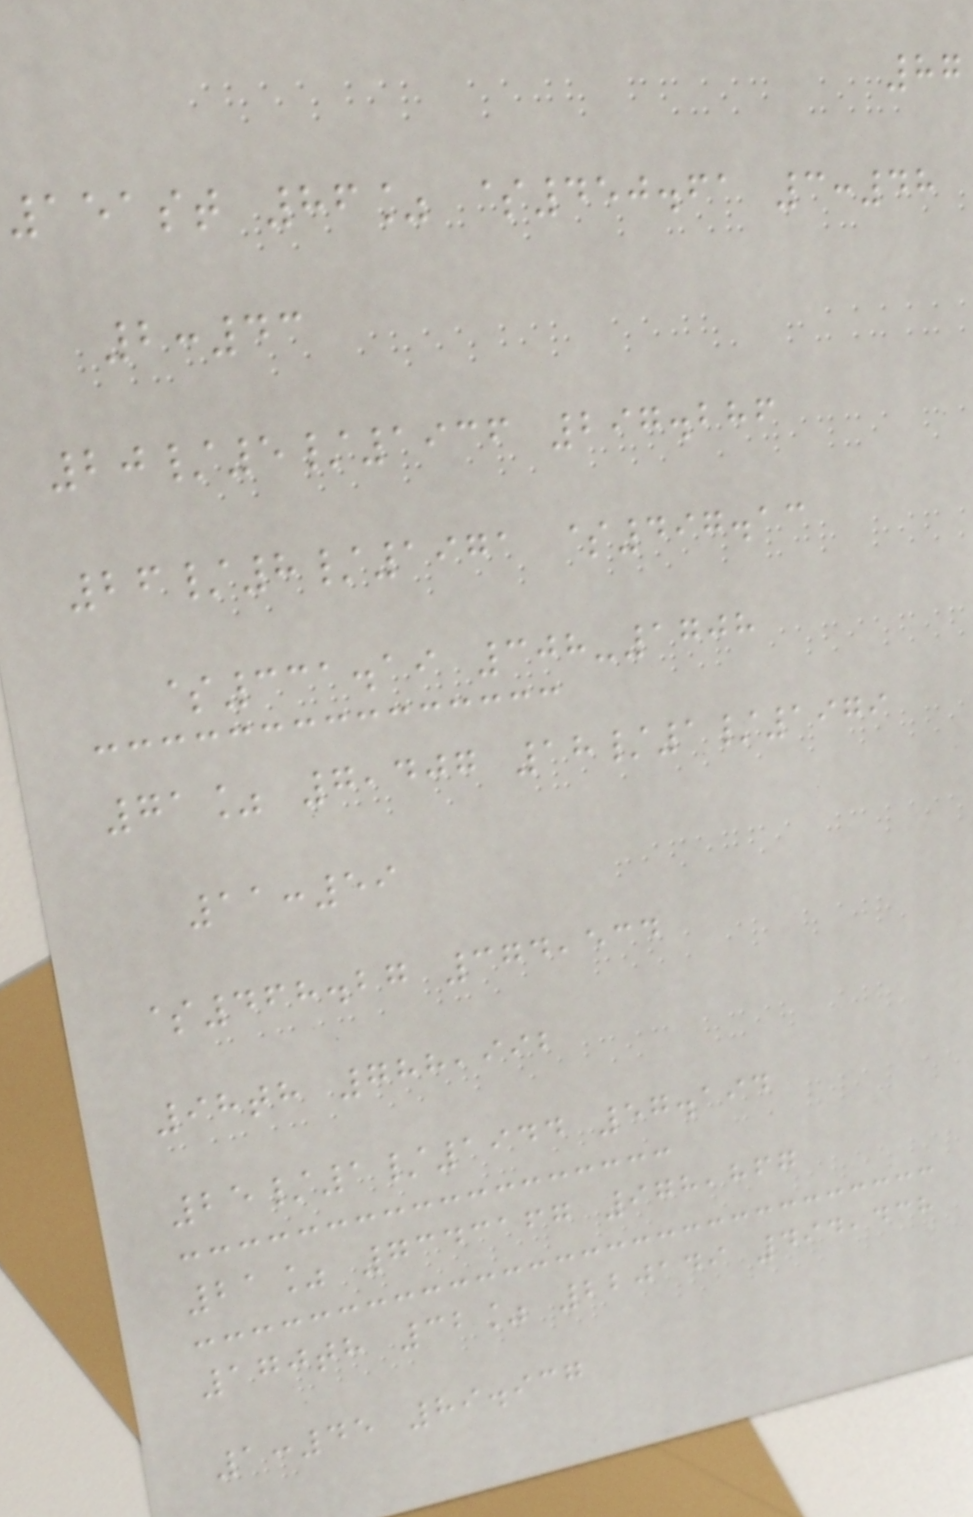87
151st 86% $450.61 3:48
2:43
20/5/1936 297.286
26/8/1971 $497.13
$331.19 308-1708
71% 7,407 18/1/1979
11:59
$468.27 374,534
98th 788,992
25/1/1944 57.194
21% 7343167 978,867
170th 32% 220149 494,438
1:45 89.937
